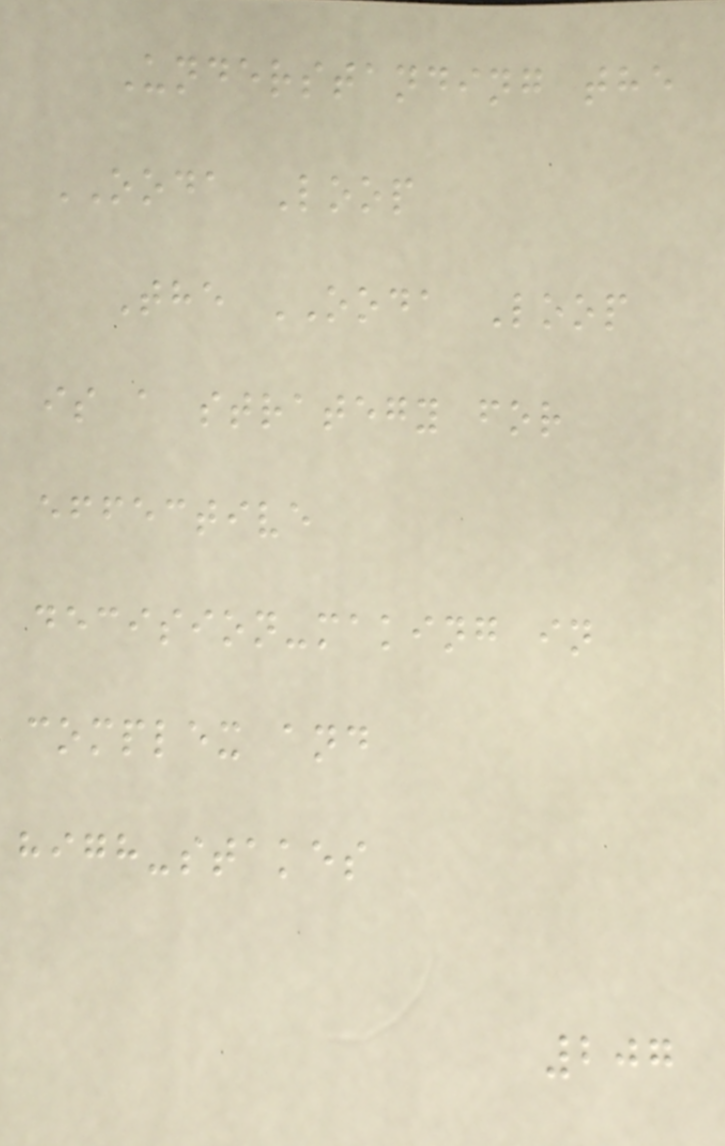Understanding the
OODA Loop
The OODA Loop
is a strategy for
effective
decision-making in
complex and
high-stakes
207
